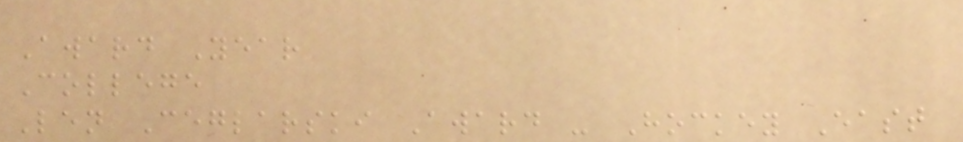Award Year
College
Len Ceglarski Award - Hockey East
